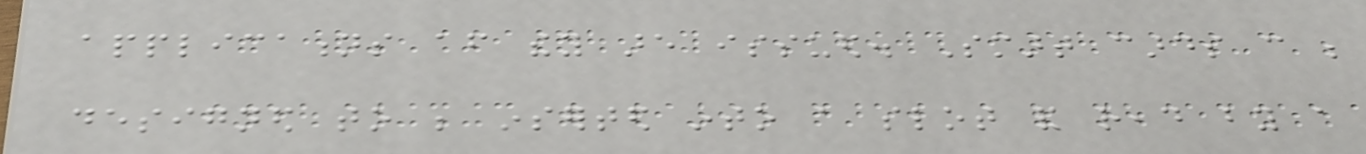applications after they are issued. Smart cards can be
designed to be inserted into a slot and read by a
